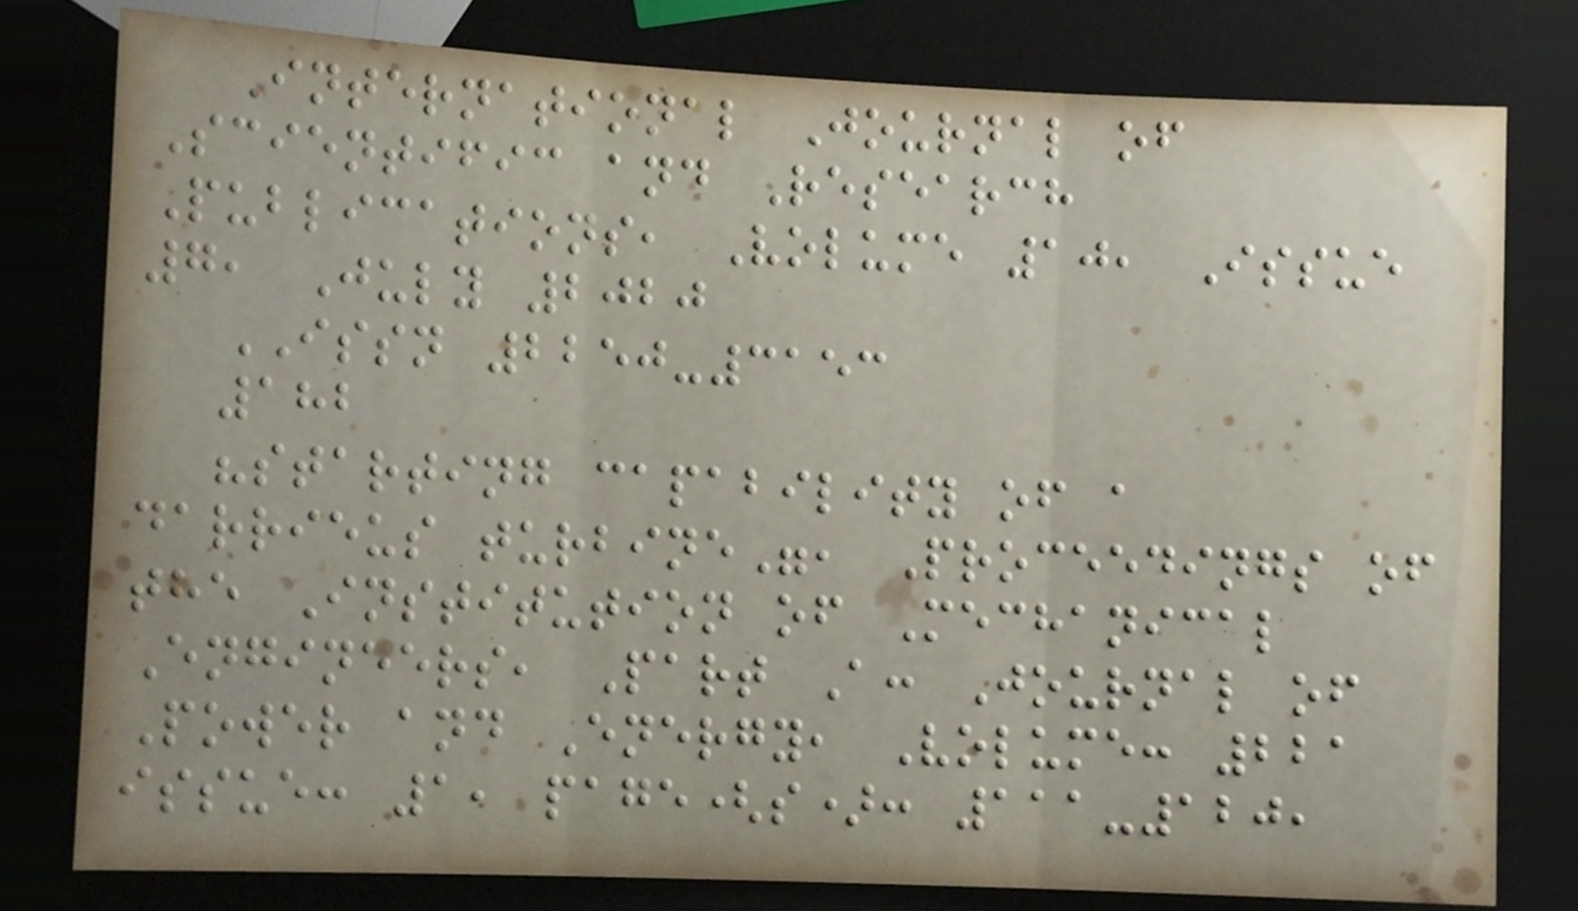International Journal of
Scientific and Research
Publications, Volume 10, Issue
7, July 2020
ISSN 2250-3153
182
"starting capability of a
darrieus turbine", Proceedings of
the Institution of Mechanical
Engineers, Part A: Journal of
Power and Energy, Volume: 221
issue: 1, page(s): 111-120,
